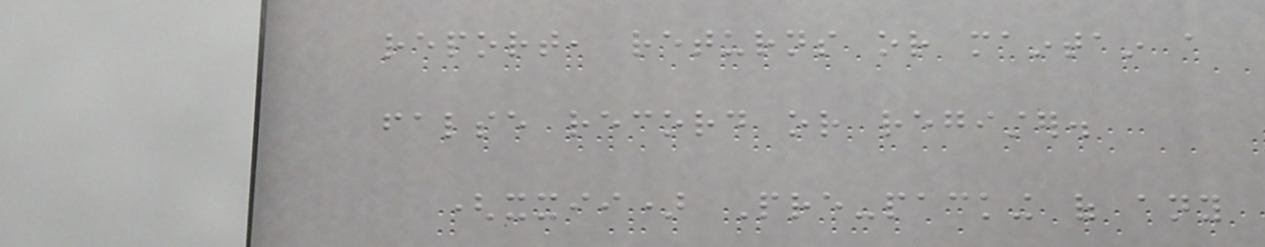report, returns or maintain a
false record or register.
(xxii) Pre-packing of any
